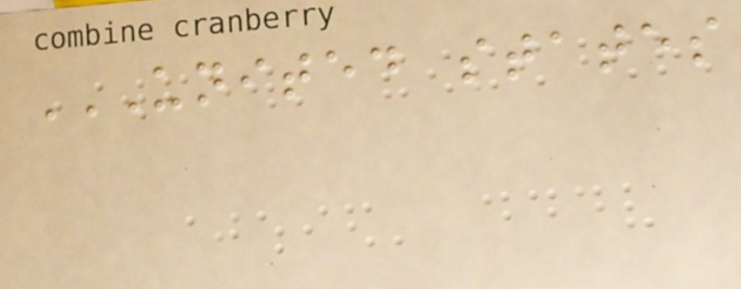UNITED STATES
